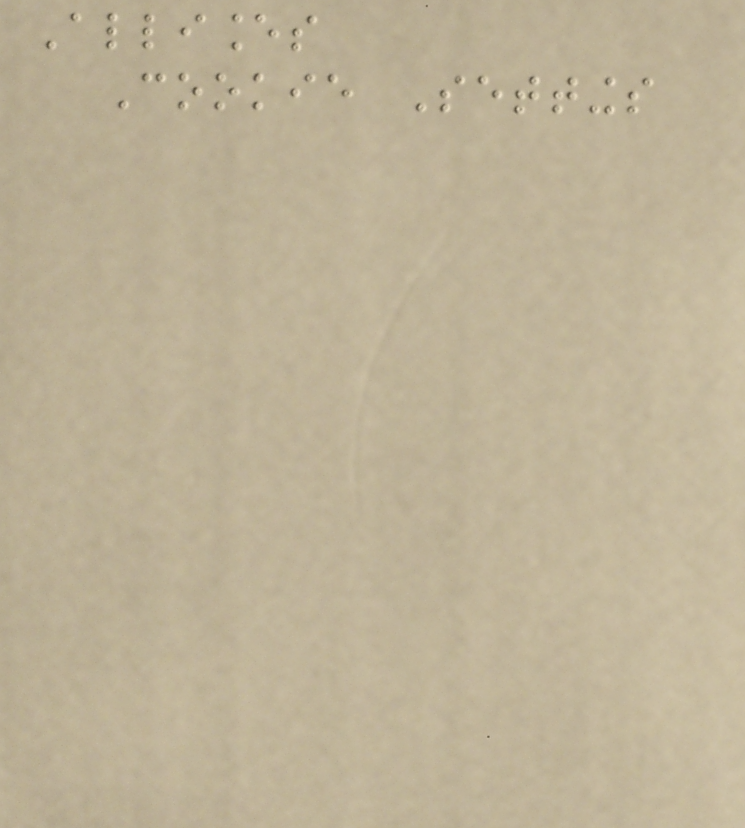Alliances
Cookie Settings
